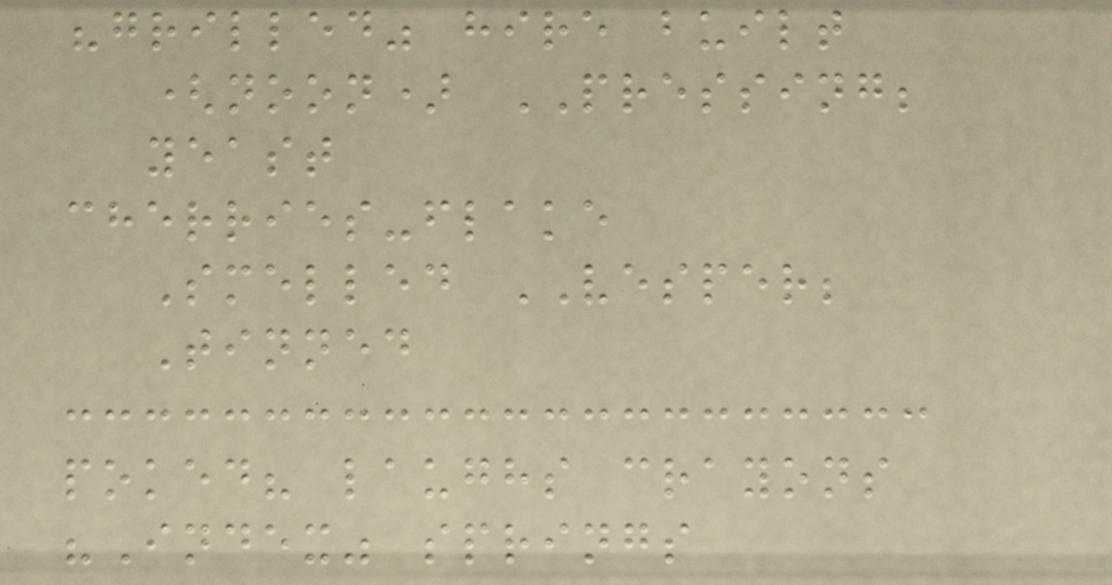"grilled" hire built
(noon) PRESSING;
yeast
cherries-flake
Smelled VESPER;
Tinned
poked? laughs crayons
"Index" springs
